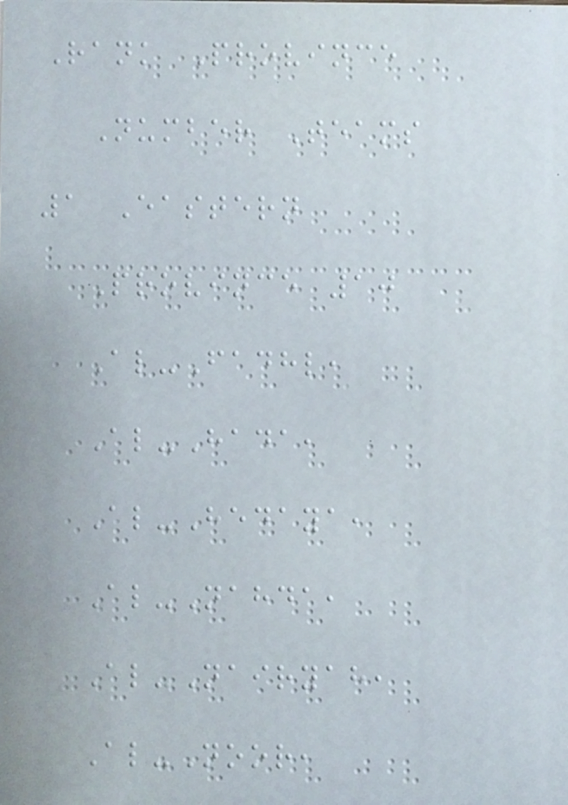Rank Province
Number Teams
1 Eastern
Province 10
Al-Fadhl,
Al-Hada,
Al-Hedaya,
Al-Nahda,
Al-Nairyah,
Al-Noor,
